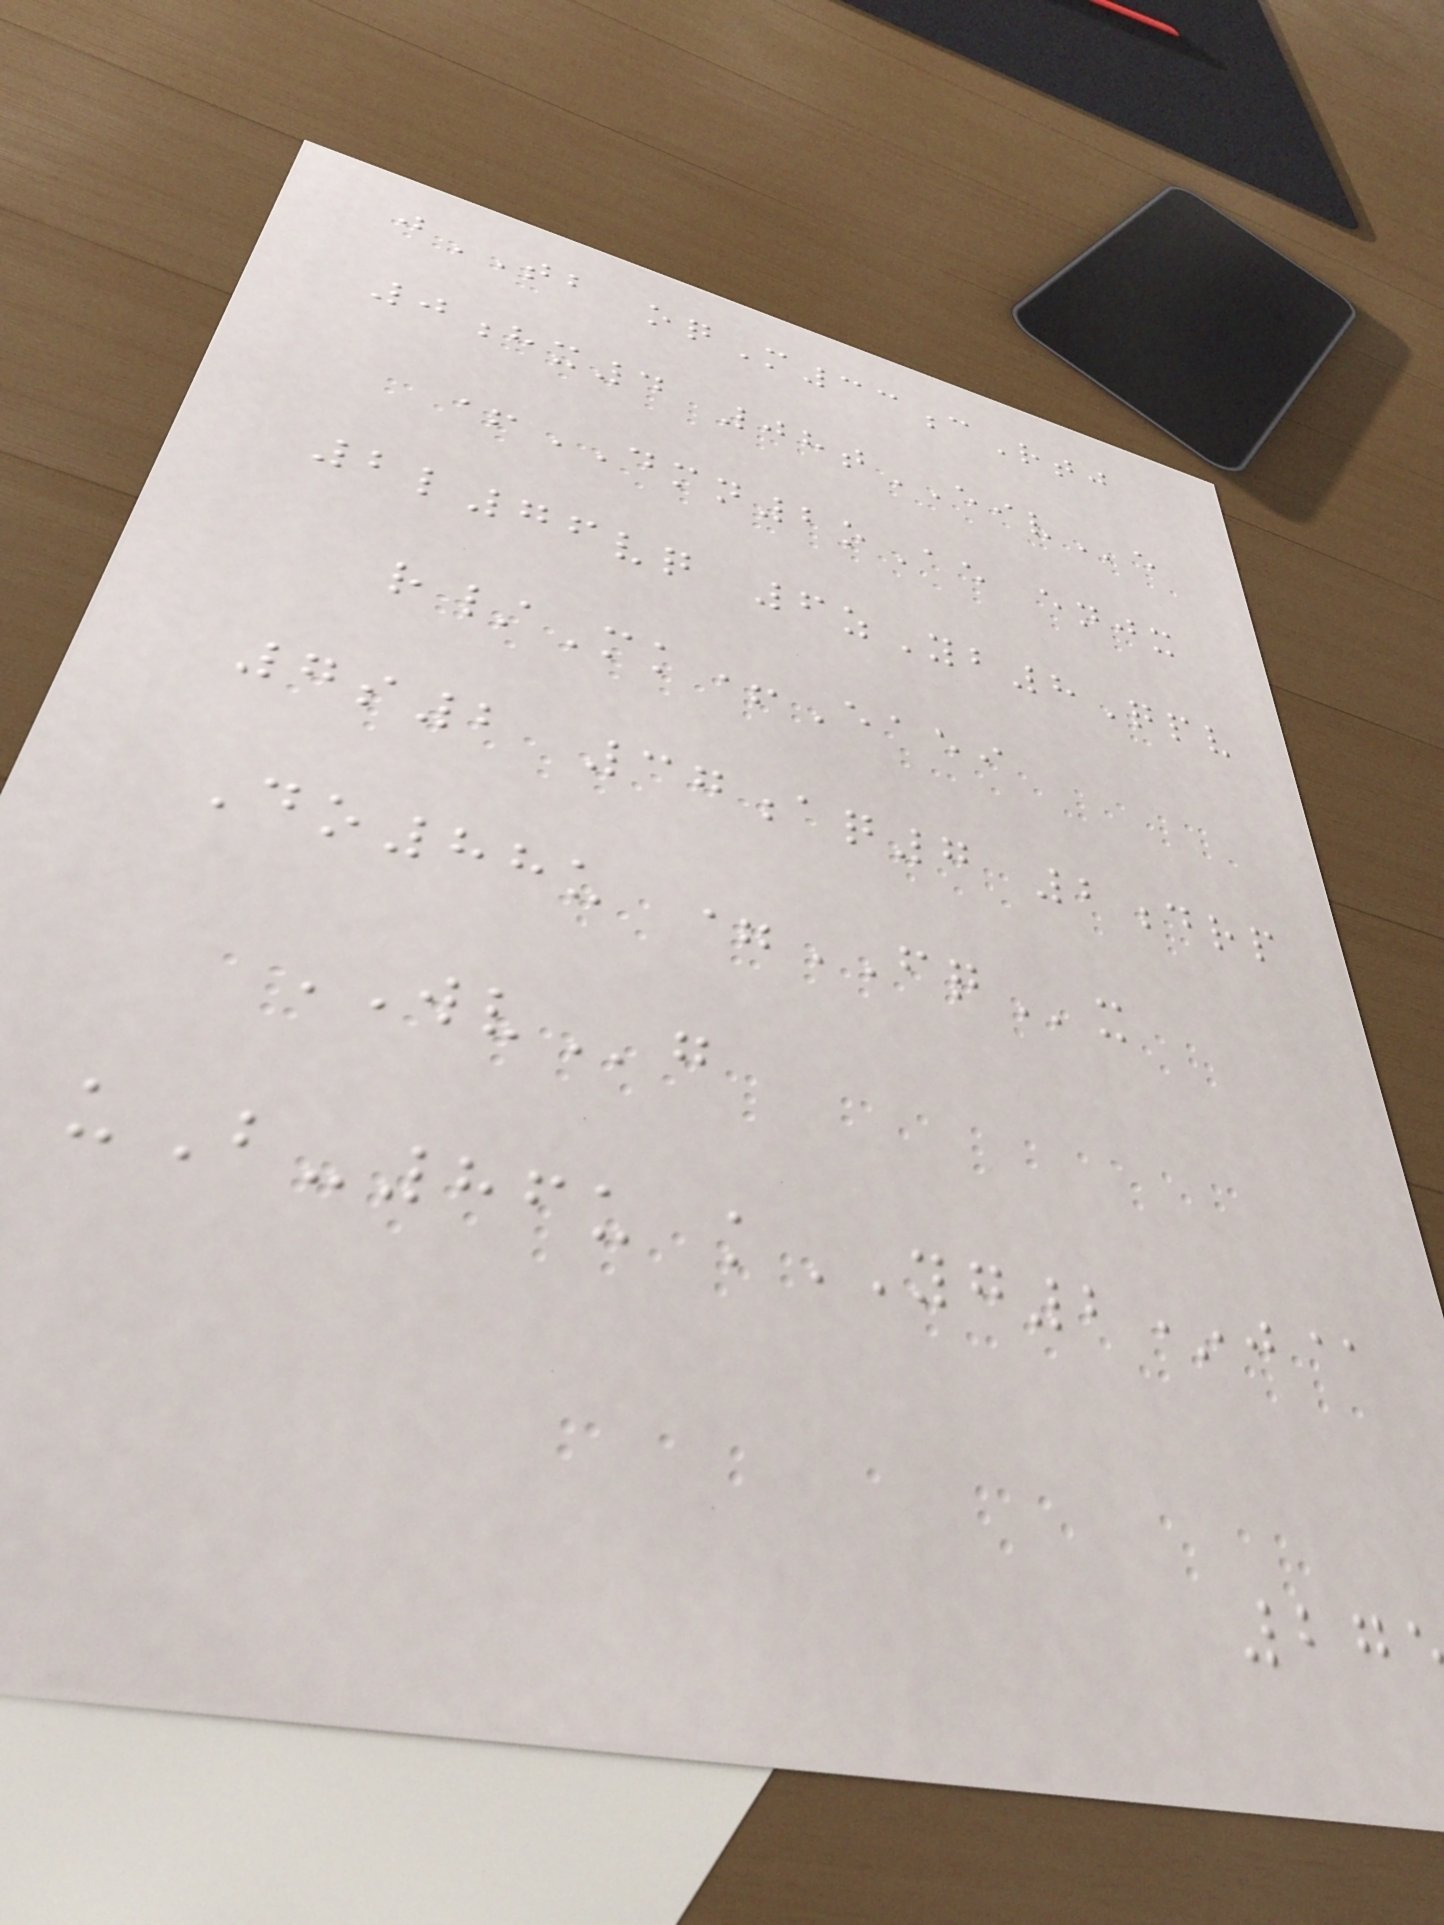jTB oqM33cRtj
0hx4 08tEIVe
+DMN2oAe enjx
2l76vq 6zYb8Qpv
r/Mk+Eaei
7s2 37aq7 2drp
Do88u =FQx
WVg
uB-86u kYG2*j@
